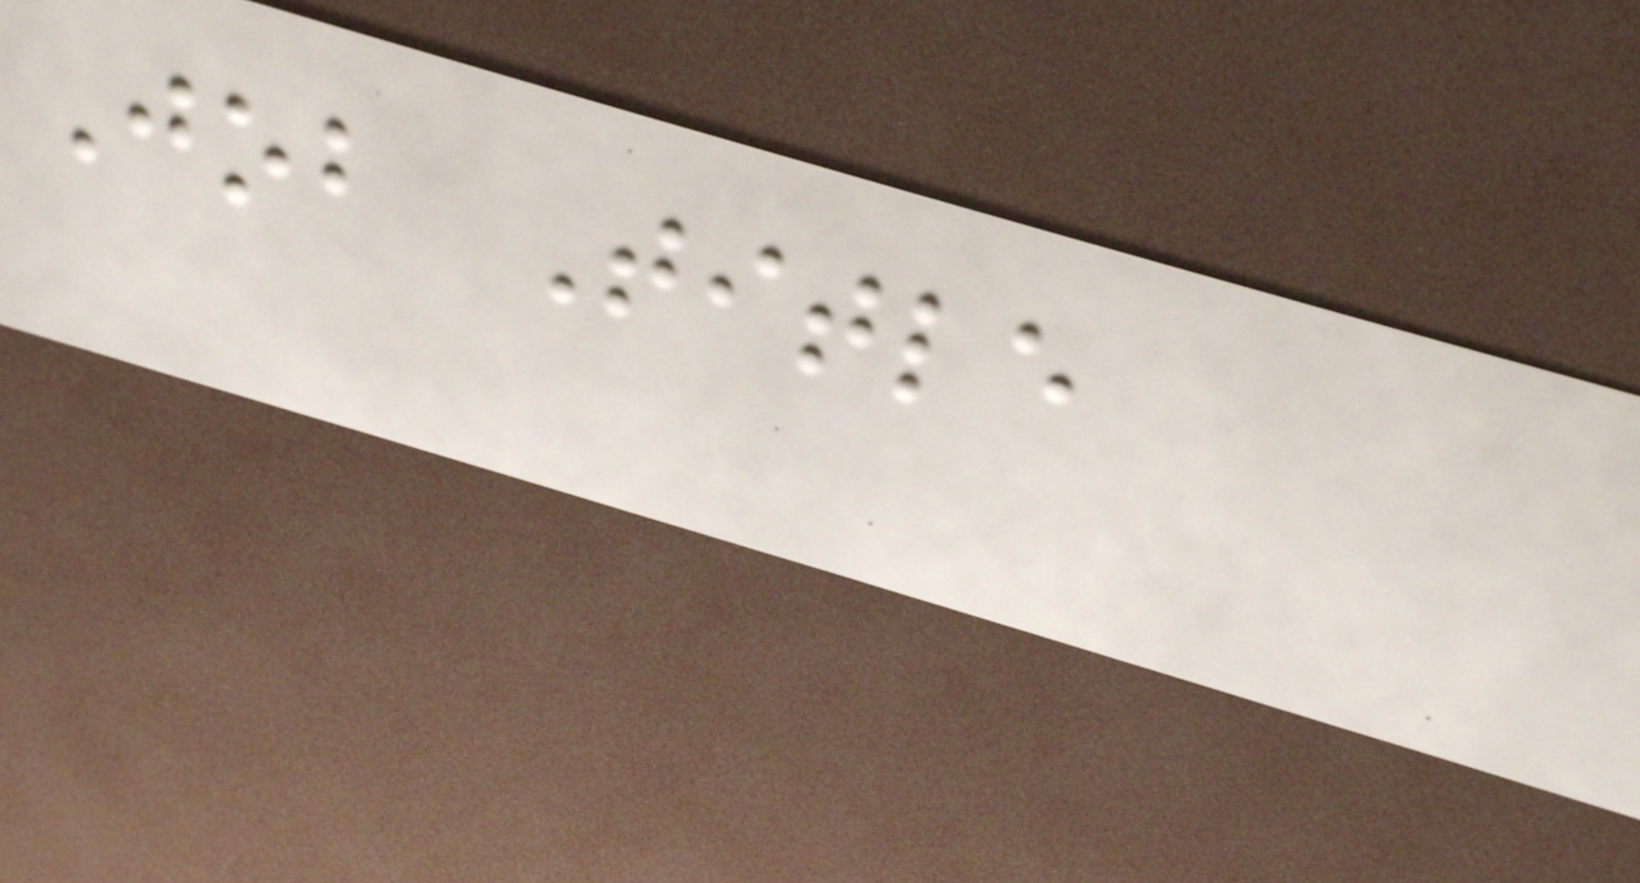Job Title
